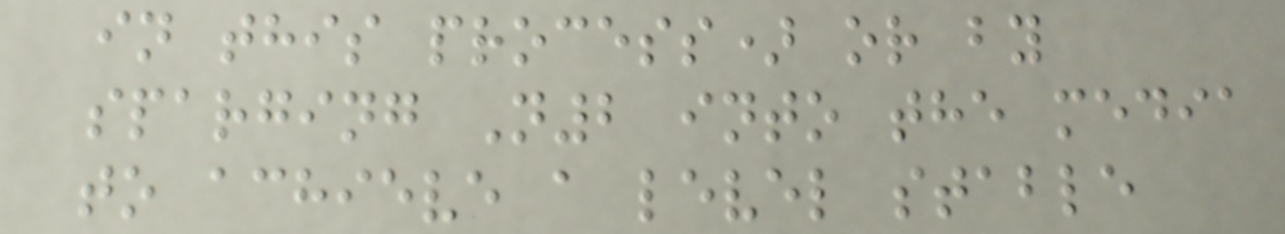in this process) or by
sparging N2 into the media
to achieve a level stable
